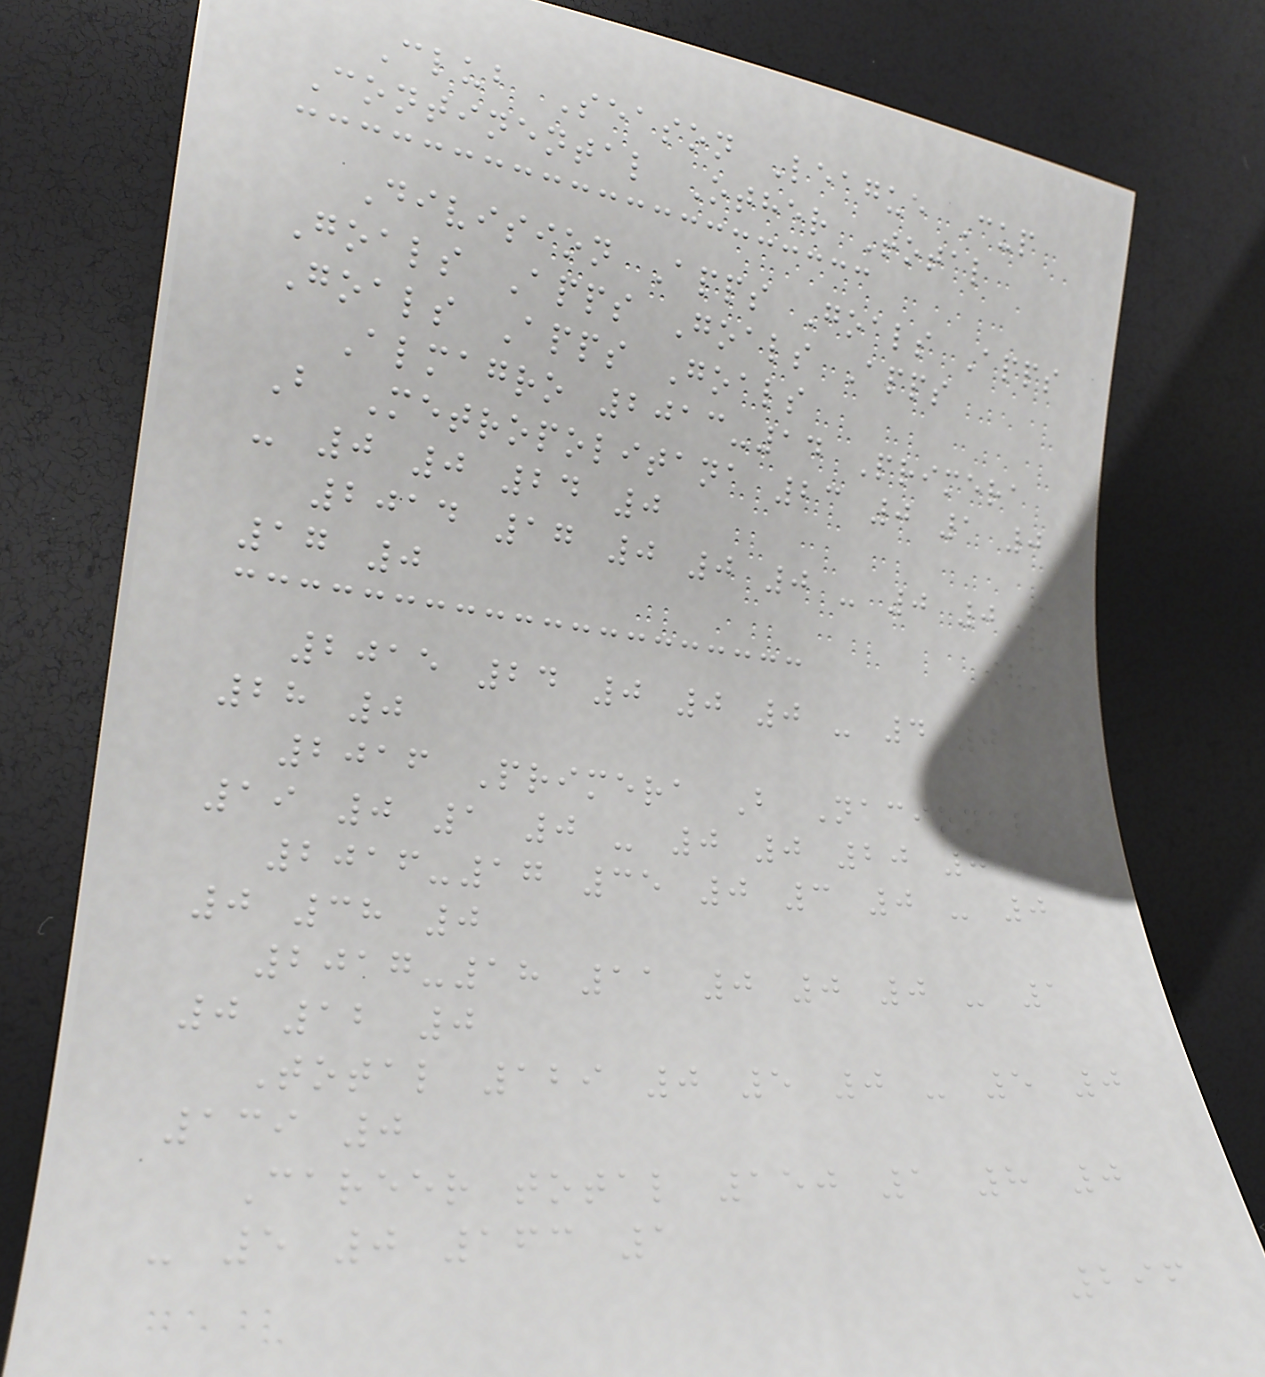Club Season League Cup
Continental Other Total
Division Apps Goals Apps
Goals Apps Goals Apps
Goals Apps Goals
Almagro 2013-14 Primera
B Metropolitana 23 0 1 0
- 0 0 24 0
2014 17 0 0 0 - 0 0
17 0
2015 24 0 0 0 - 4 0
28 0
2016 Primera B Nacional
19 0 1 0 - 0 0 20 0
2016-17 35 0 3 0 - 0
0 38 0
2017-18 11 0 0 0 - 1
0 12 0
Total 129 0 5 0 - 5 0
139 0
Career total 150 1 8 0
- 5 0 163 1
296
